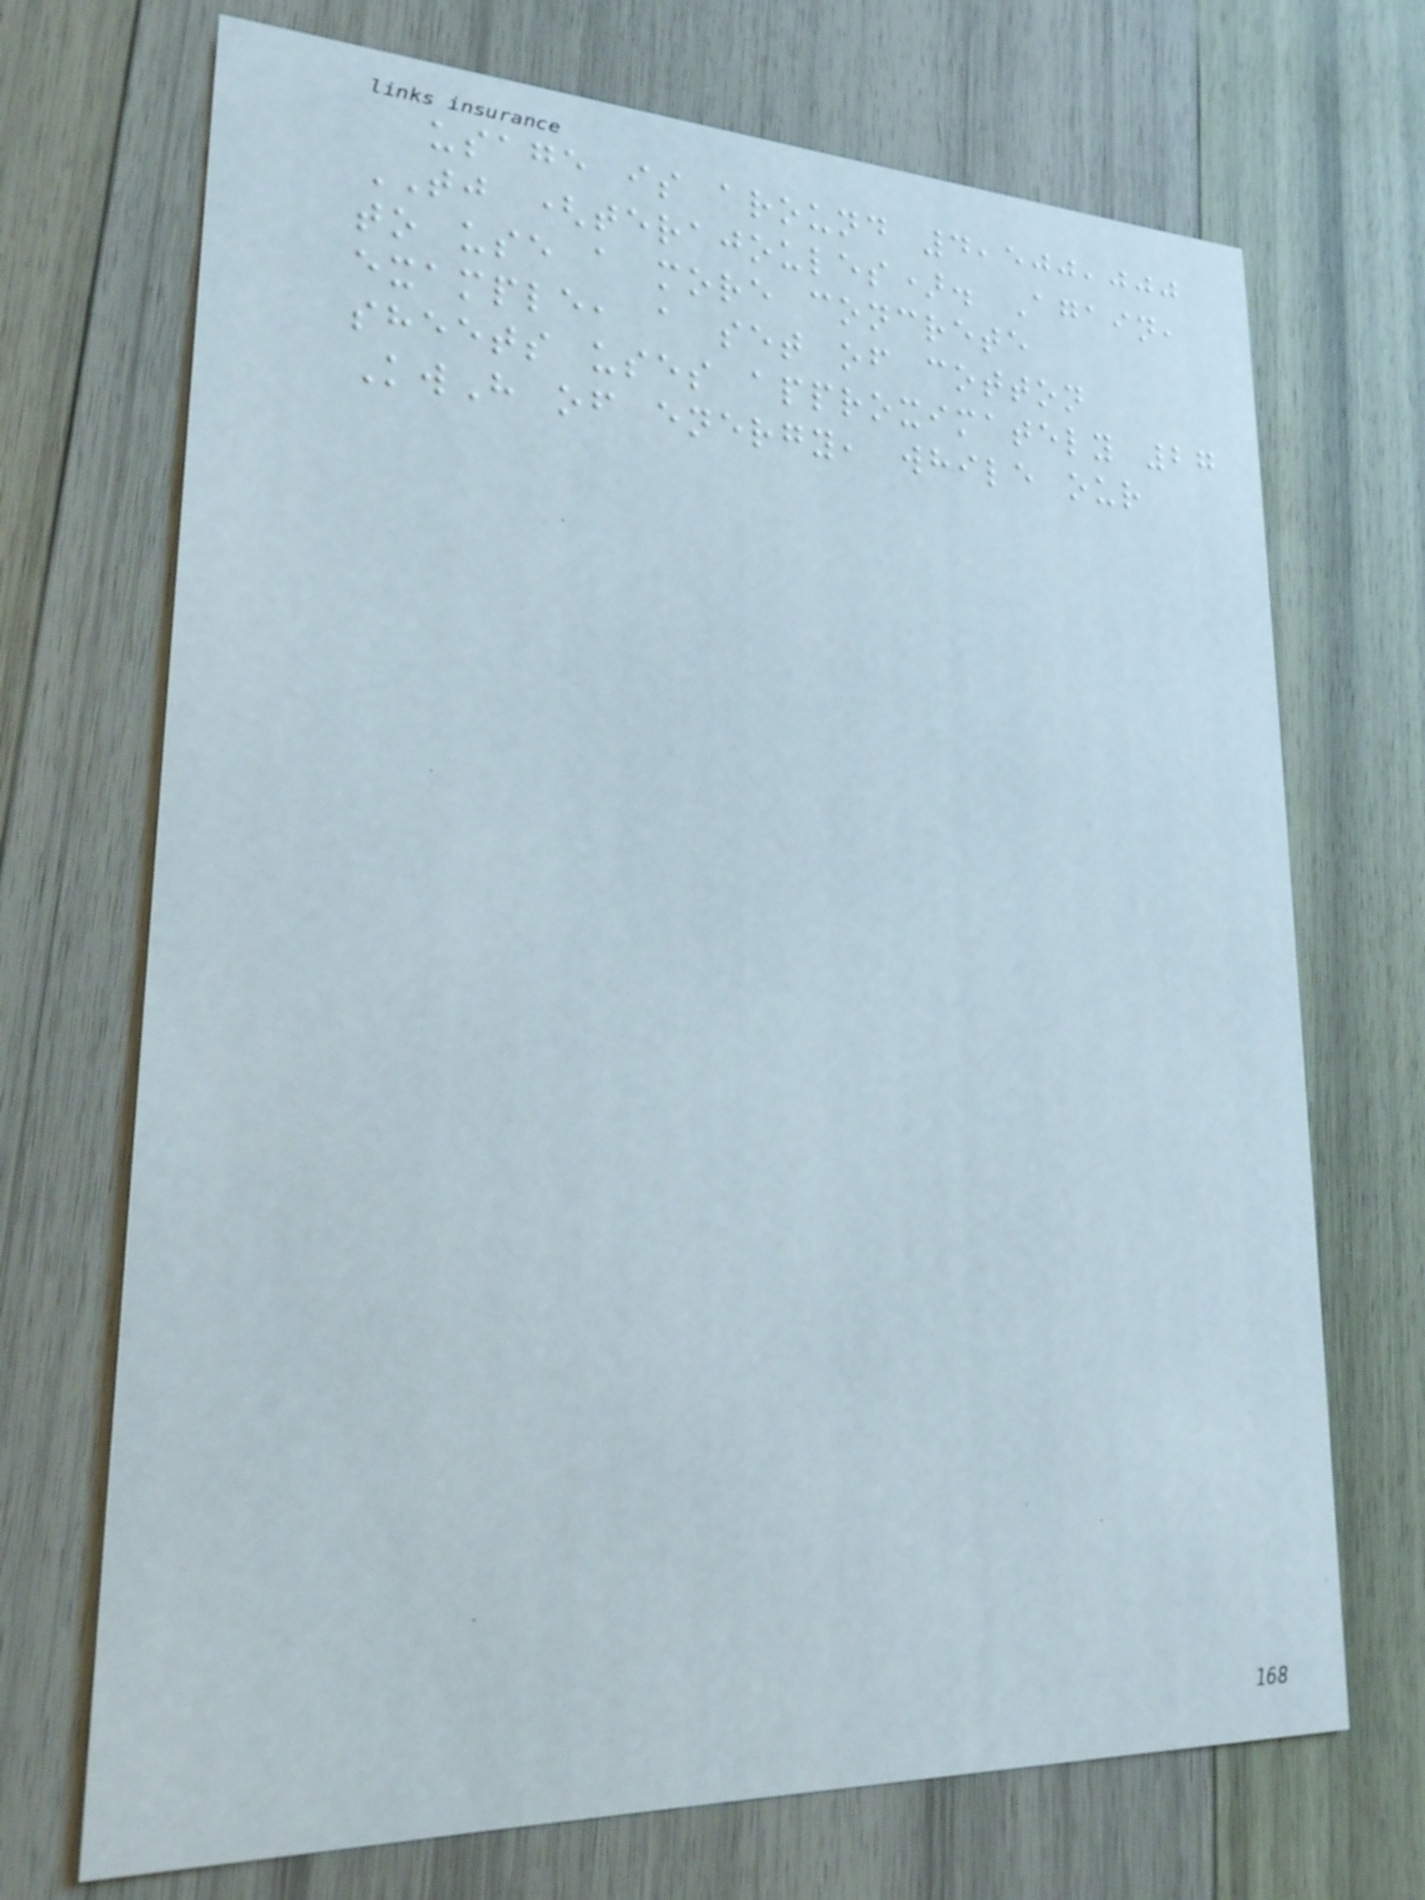usage is around 4,500,000
TJ (terajoules). Again,
to use a more concrete
example, a set of cotton
sheets uses approximately 27
KwH of energy, while our
